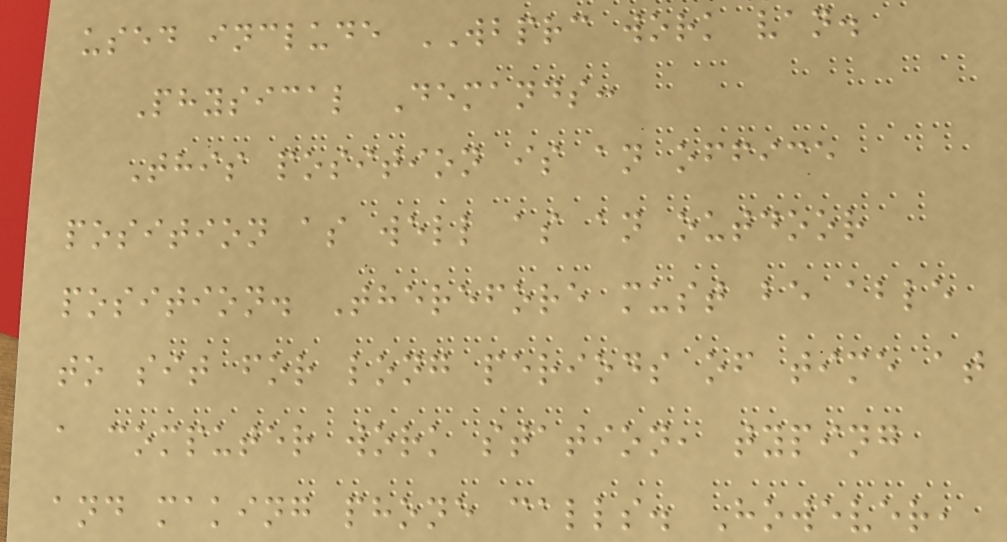used include WBPRC work van.
Physical Demands:
This position is an office
position as well as an outdoor
position. Therefore must be able
to sit for long periods of time at
a computer work station, typing
and making phone calls. However,
